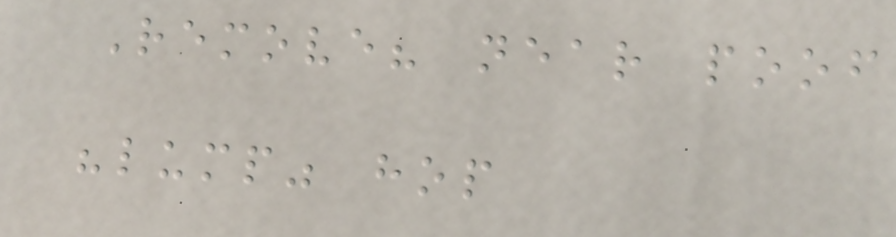Remove? near poof
"lump" hop
